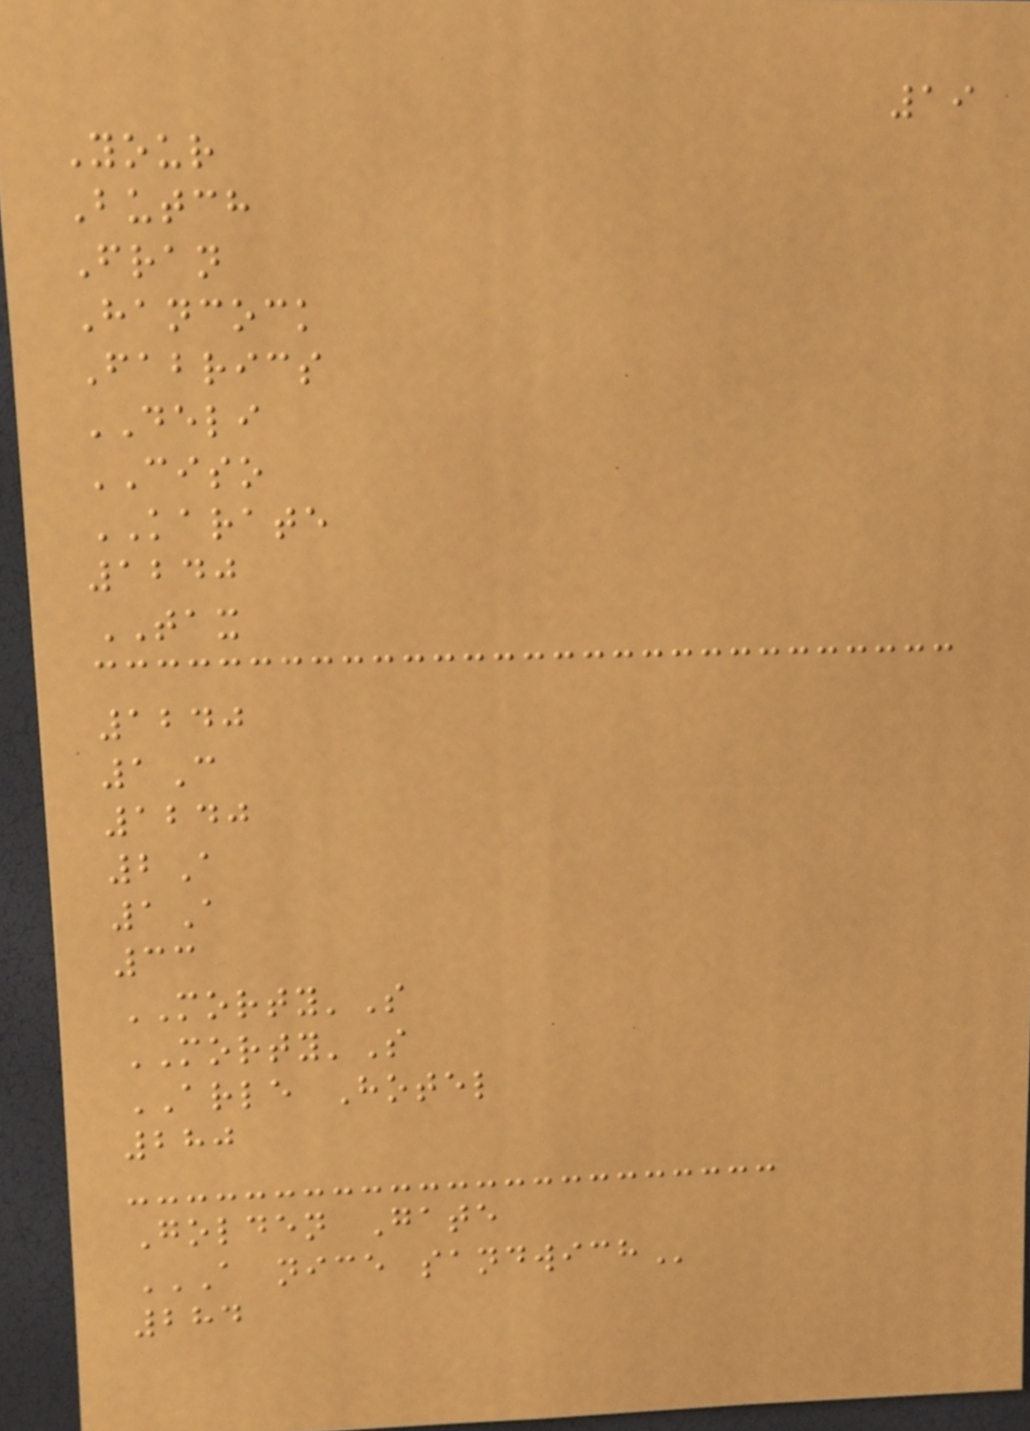19
Your
Butch
Fran
Hancock
Fabrics
DELI
CISO
KARATE
1240
TAX
1240
1C
1240
2A
1A
33
MORTY'S
MORTY'S
ARLE Hotel
280
Golden Gate
A NICE SANDWICH
284
